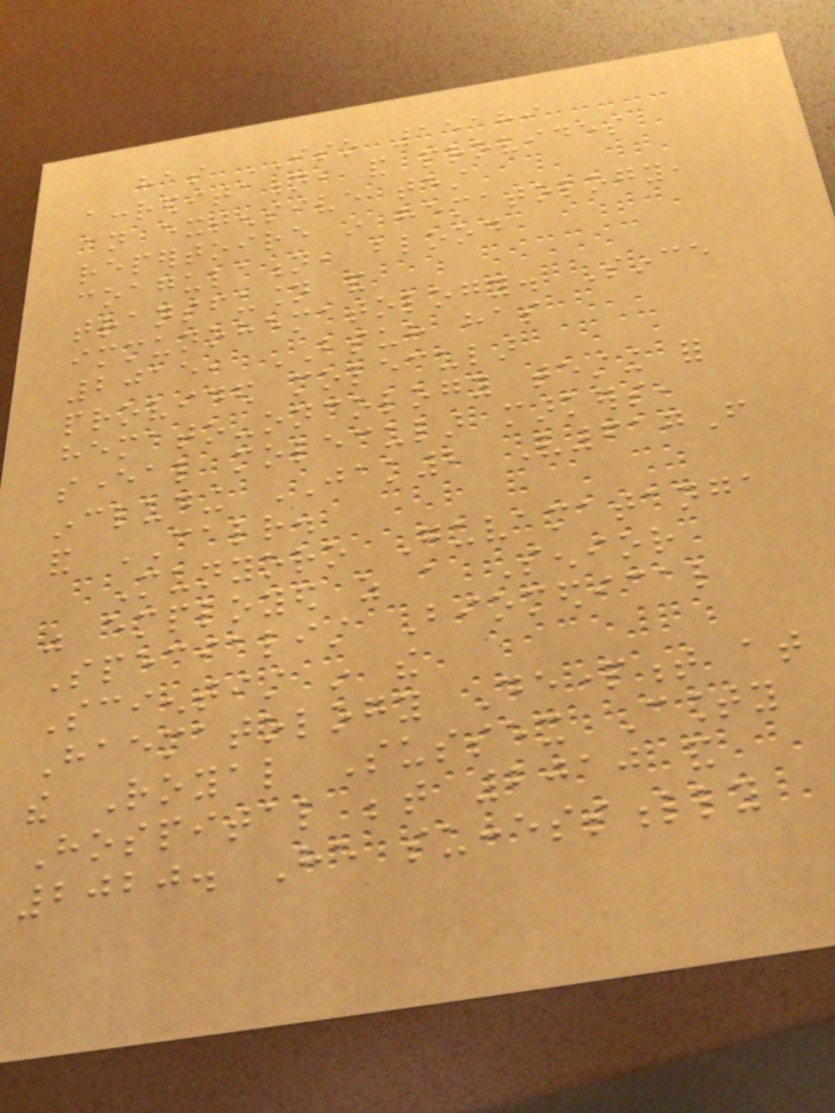has ISO 15189
accreditation, and provides
an extensive test
repertoire in hematology,
coagulation, blood
transfusion and
immunohematology. Since
2015, BSUH has
provided molecular
hemato-oncology testing for
several molecular markers,
including JAK2 V617F
and CALR.
Munyoro Guvamatanga
was employed as a Senior
Specialist Biomedical
Scientist in the
Haematology Department at
the Royal Sussex County
Hospital between 2010 and
2020. He successfully
